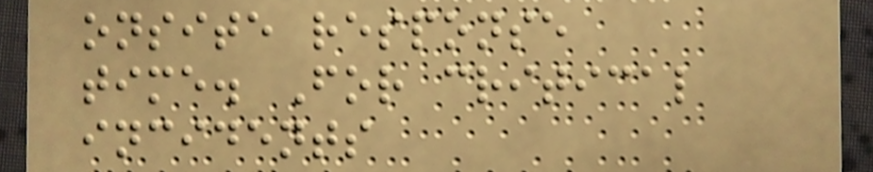onsite response
time. For critical
incidents
